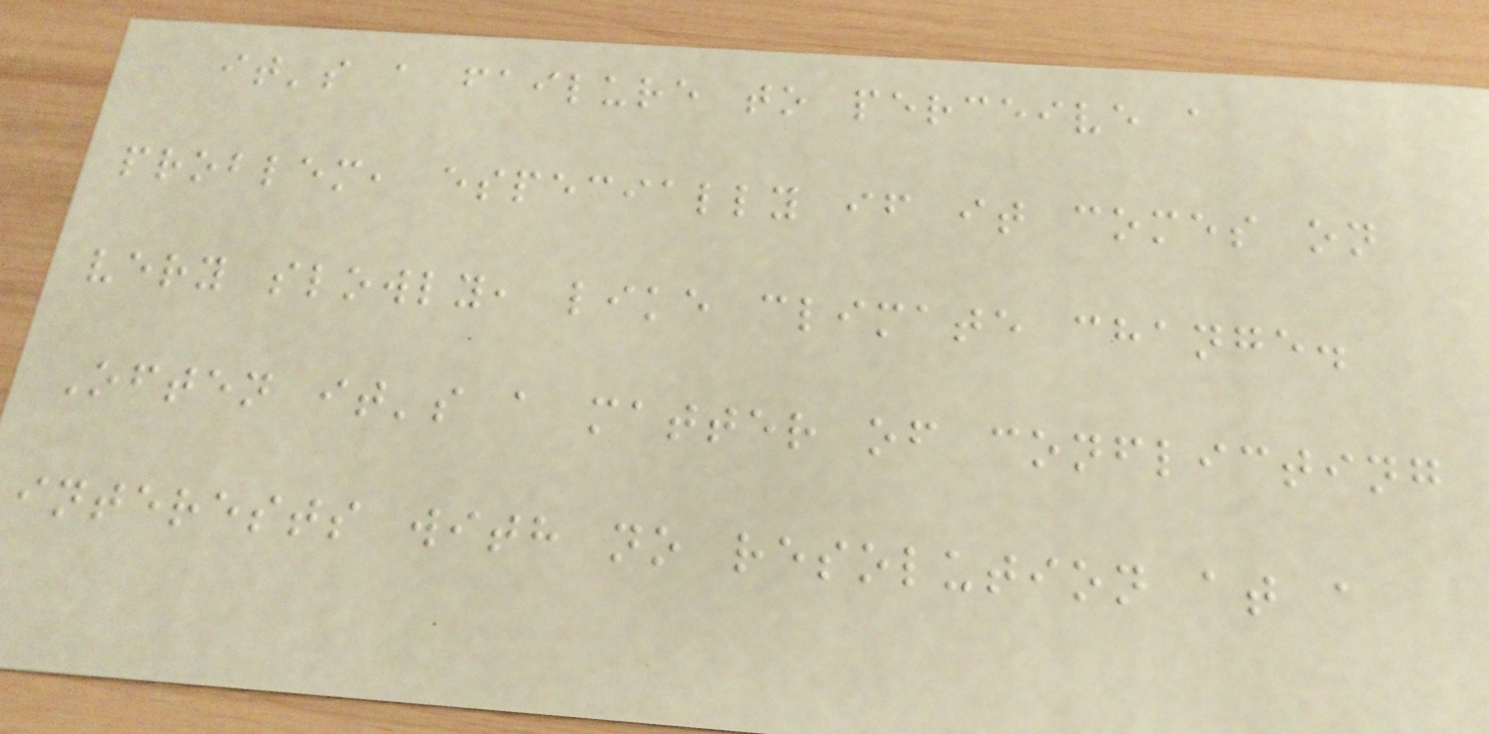it's a failure to perceive a
problem, especially if it comes on
very slowly, like climate change.
Often it's a matter of conflicting
interests with no resolution at a
